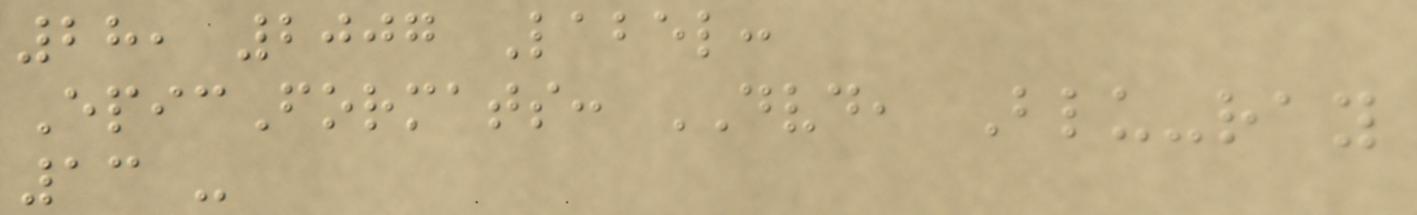28, 2007 Label:
EpicFormats: DVD, Blu-ray
13 -
